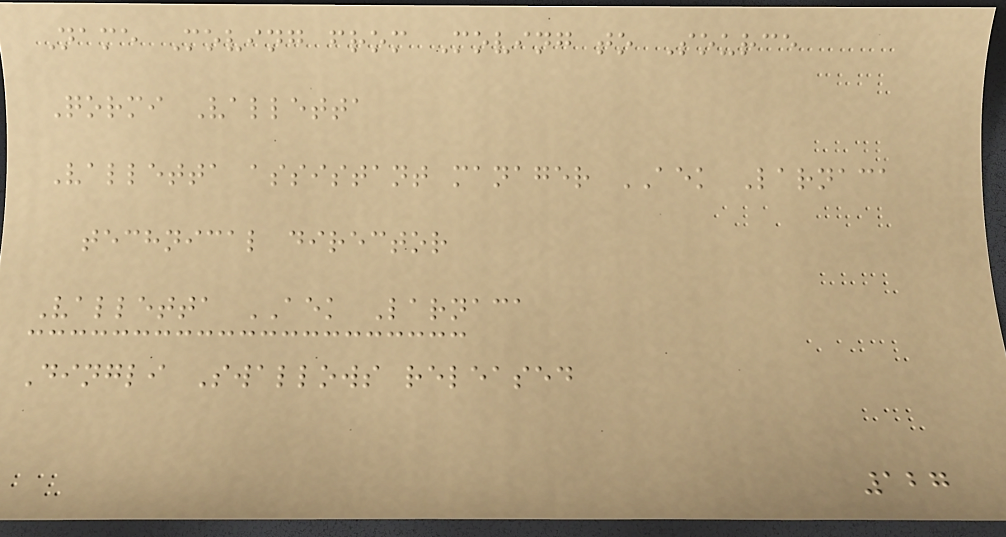Name Moving from Moving to Source
Qormi Valletta
Valletta assistant manager AEK Larnaca
technical director
Valletta AEK Larnaca
Dingli Swallows released
127
